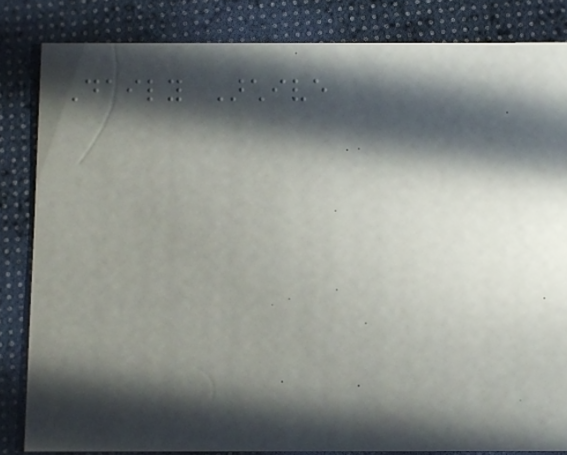Daily Archive
